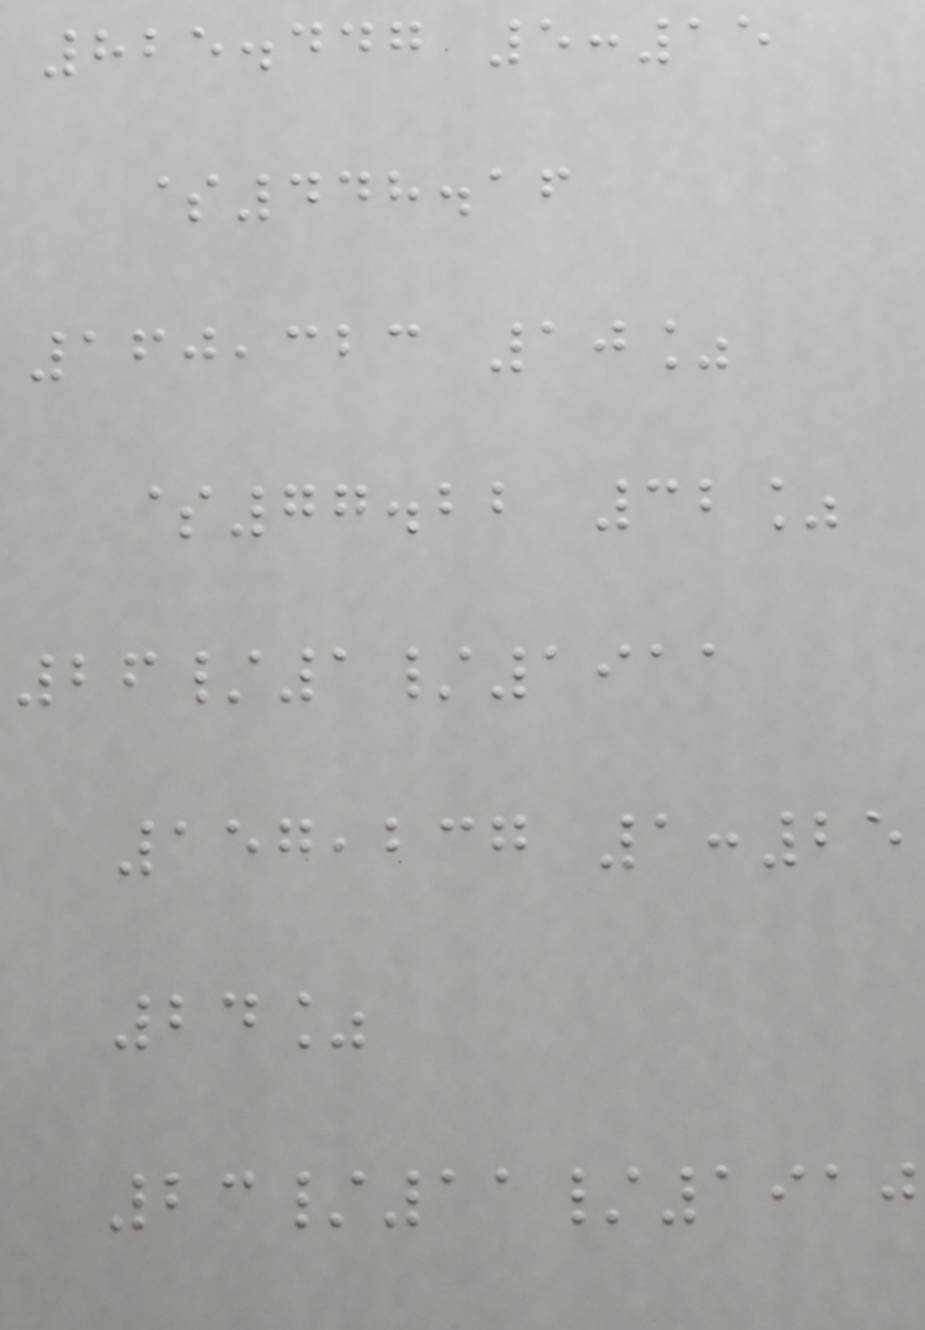825.447 5:15
$448.16
160,323 10%
$77.22 32%
26/1/1911
157,237 1:25
24%
23/11/1910
